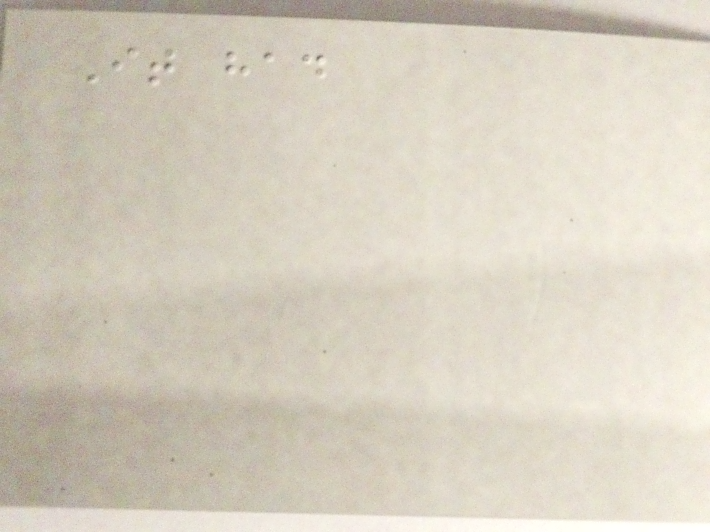It had
